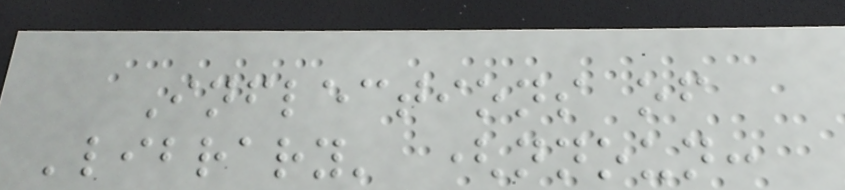Inflections of
'library' (nnoun:
